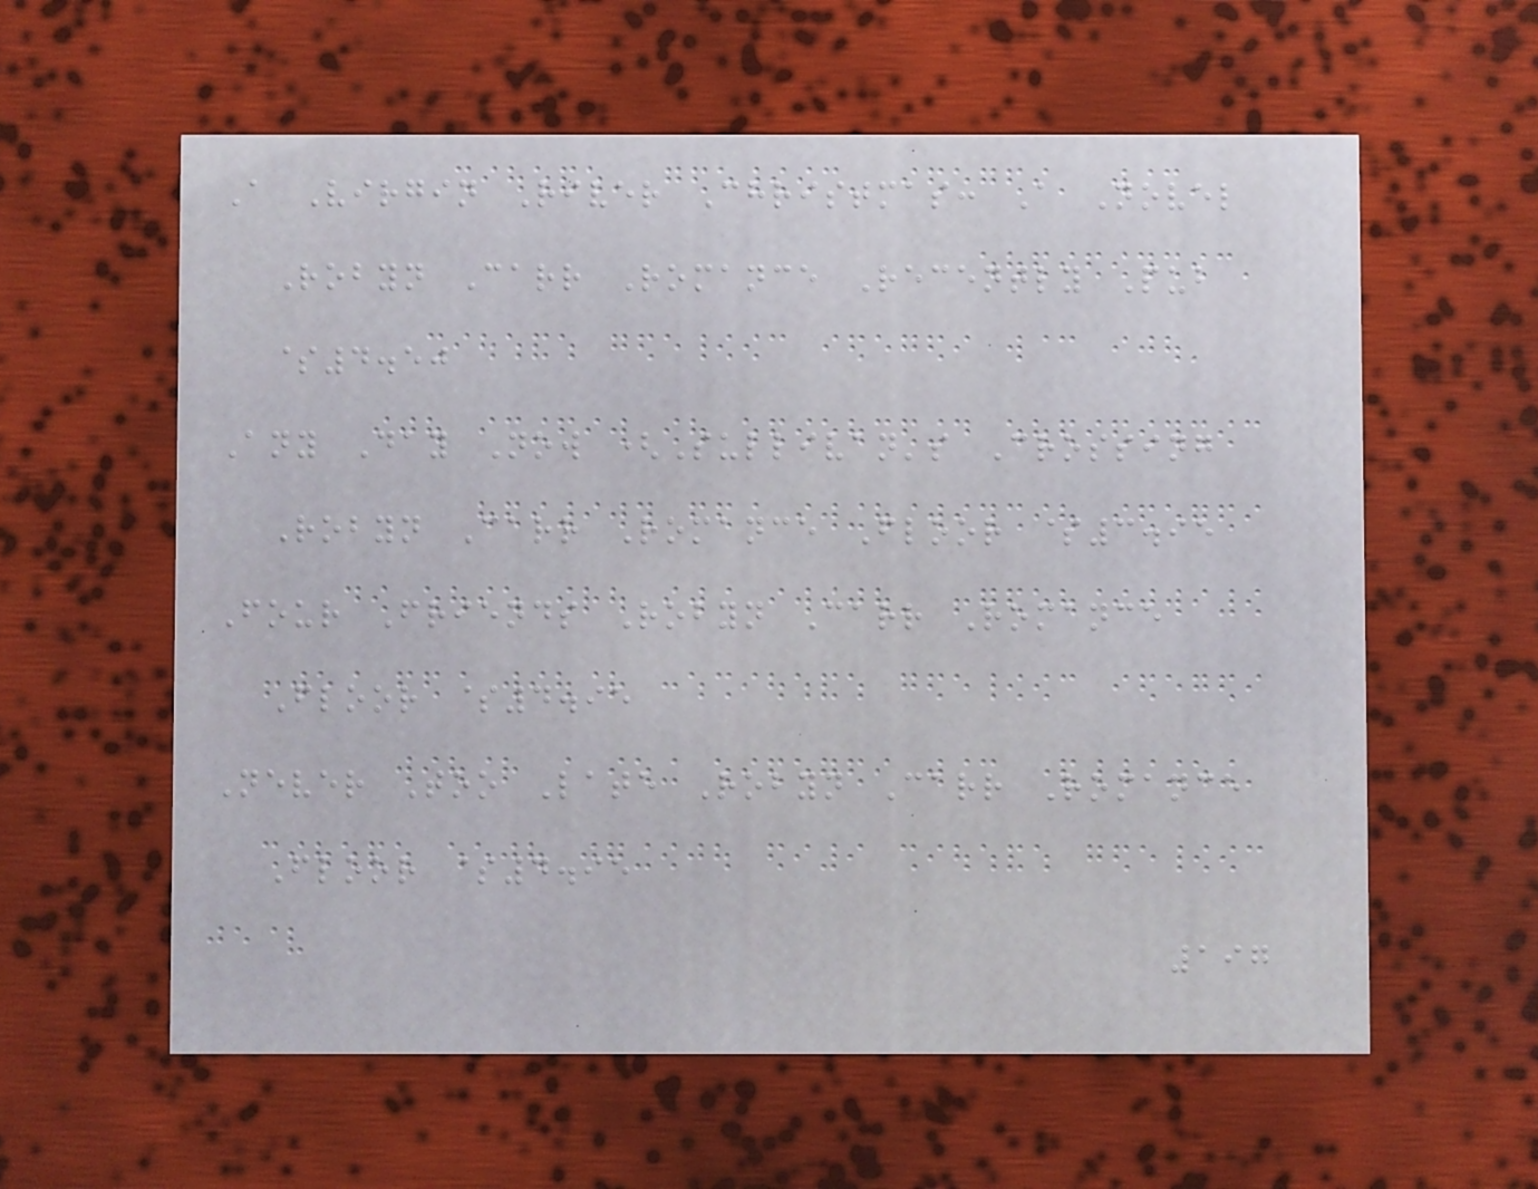A Virgin River Christmas: A Novel
Robyn Carr Romance Recently Pub
$4.50
Any Day Now (Sullivan's Crossing
Robyn Carr Romance Floor $3.95
Four Friends Robyn Carr Romance
Floor $4.95
Never Too Late Robyn Carr Romance
Floor $4.95
197
